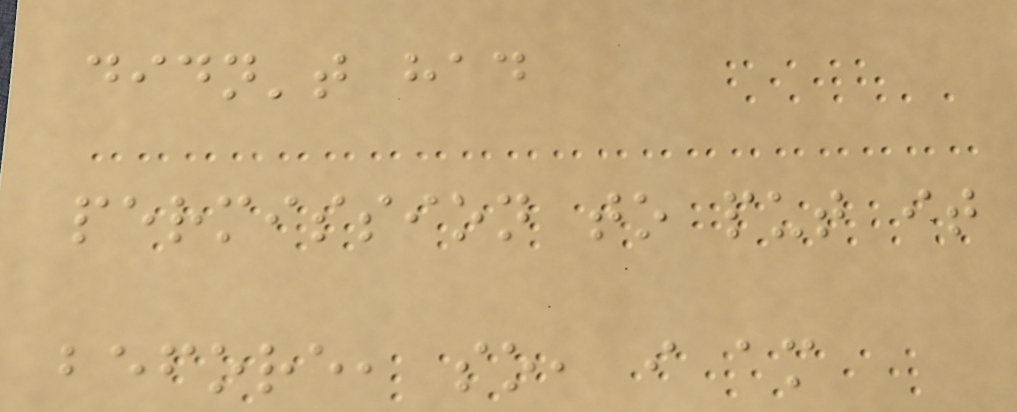didn't had
permission to put it
before, so, i am
